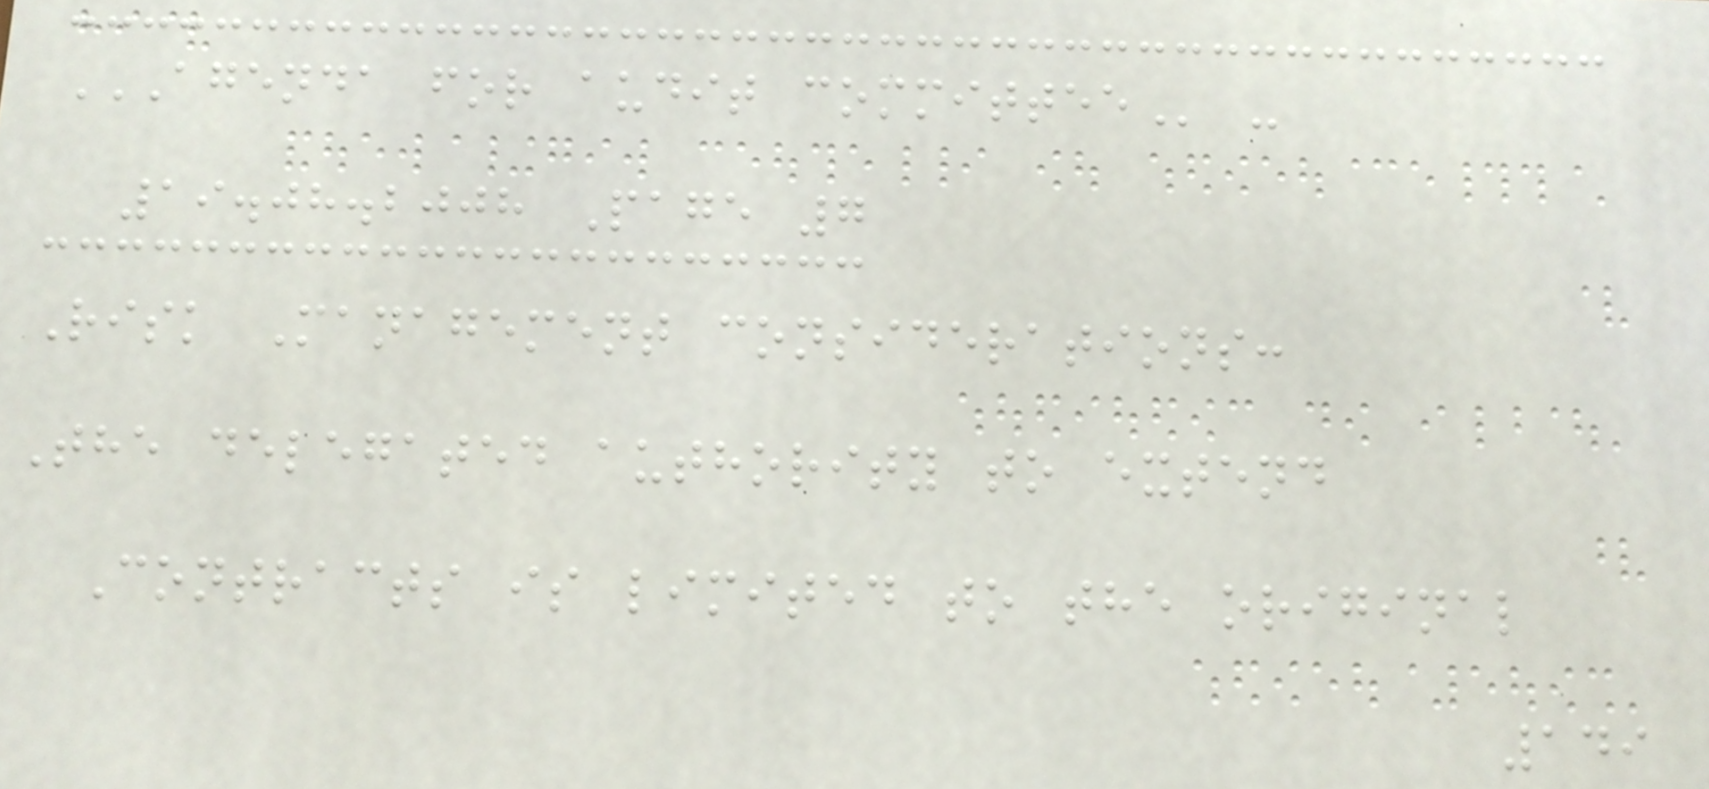AGENDA FOR AUDIT COMMITTEE -
19.08.2008 Page 7
Risk Management considerations:
The delegated authority to extend
Contracts is limited to the original
149
